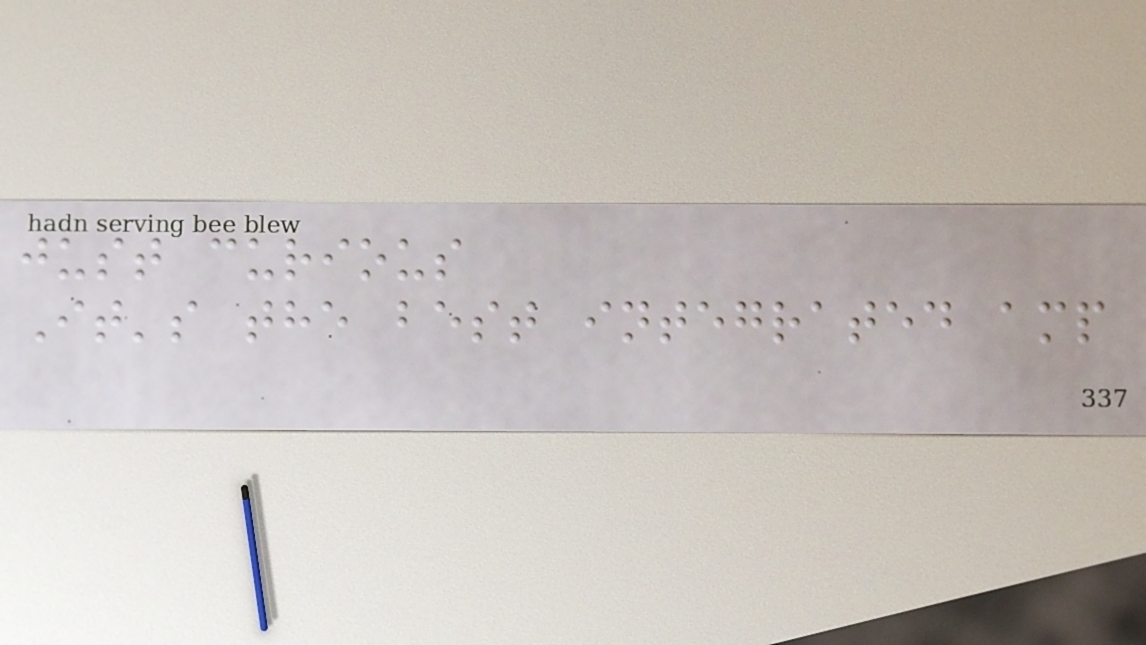just curious
It's the best integrated amp
